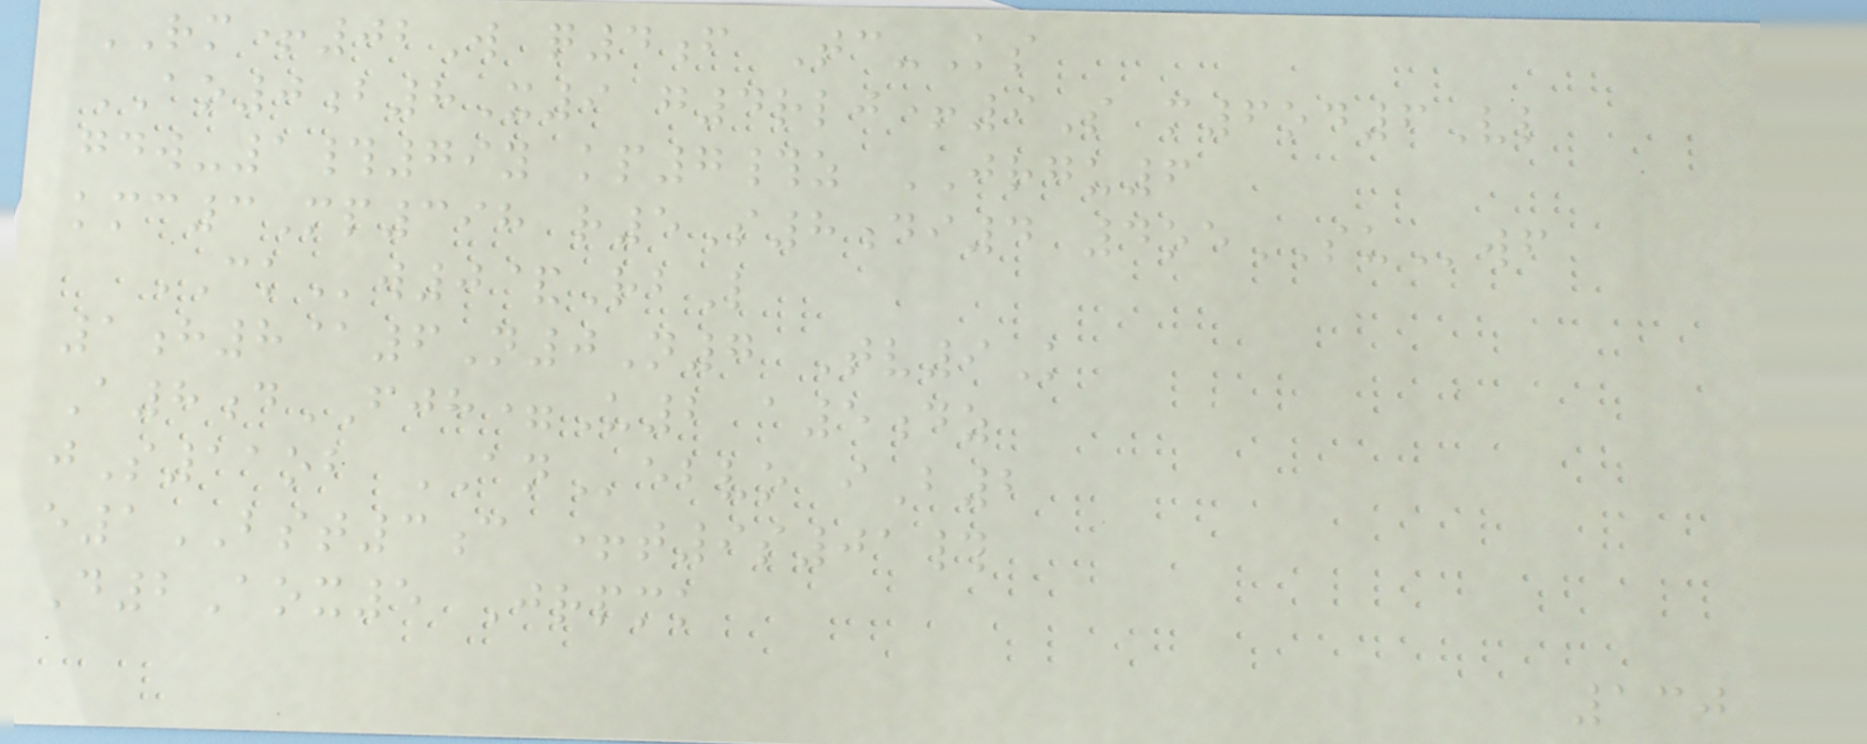RM+02W q4f Tc-Ks
AO0b8X9 g4rlj+9S m6od6Vl
gdw-1#79y kp7#z JRGU6
kmc3Mp398 r5S8di4 4oeSUwf
CKw0&RbL
1h8@6N0N7 Tv9K
A8dFJH=U2 a5dz
jS11ob ANebvo iB2
e1BST3c +t9s01#
D2Aox5 Jrpmk
130
